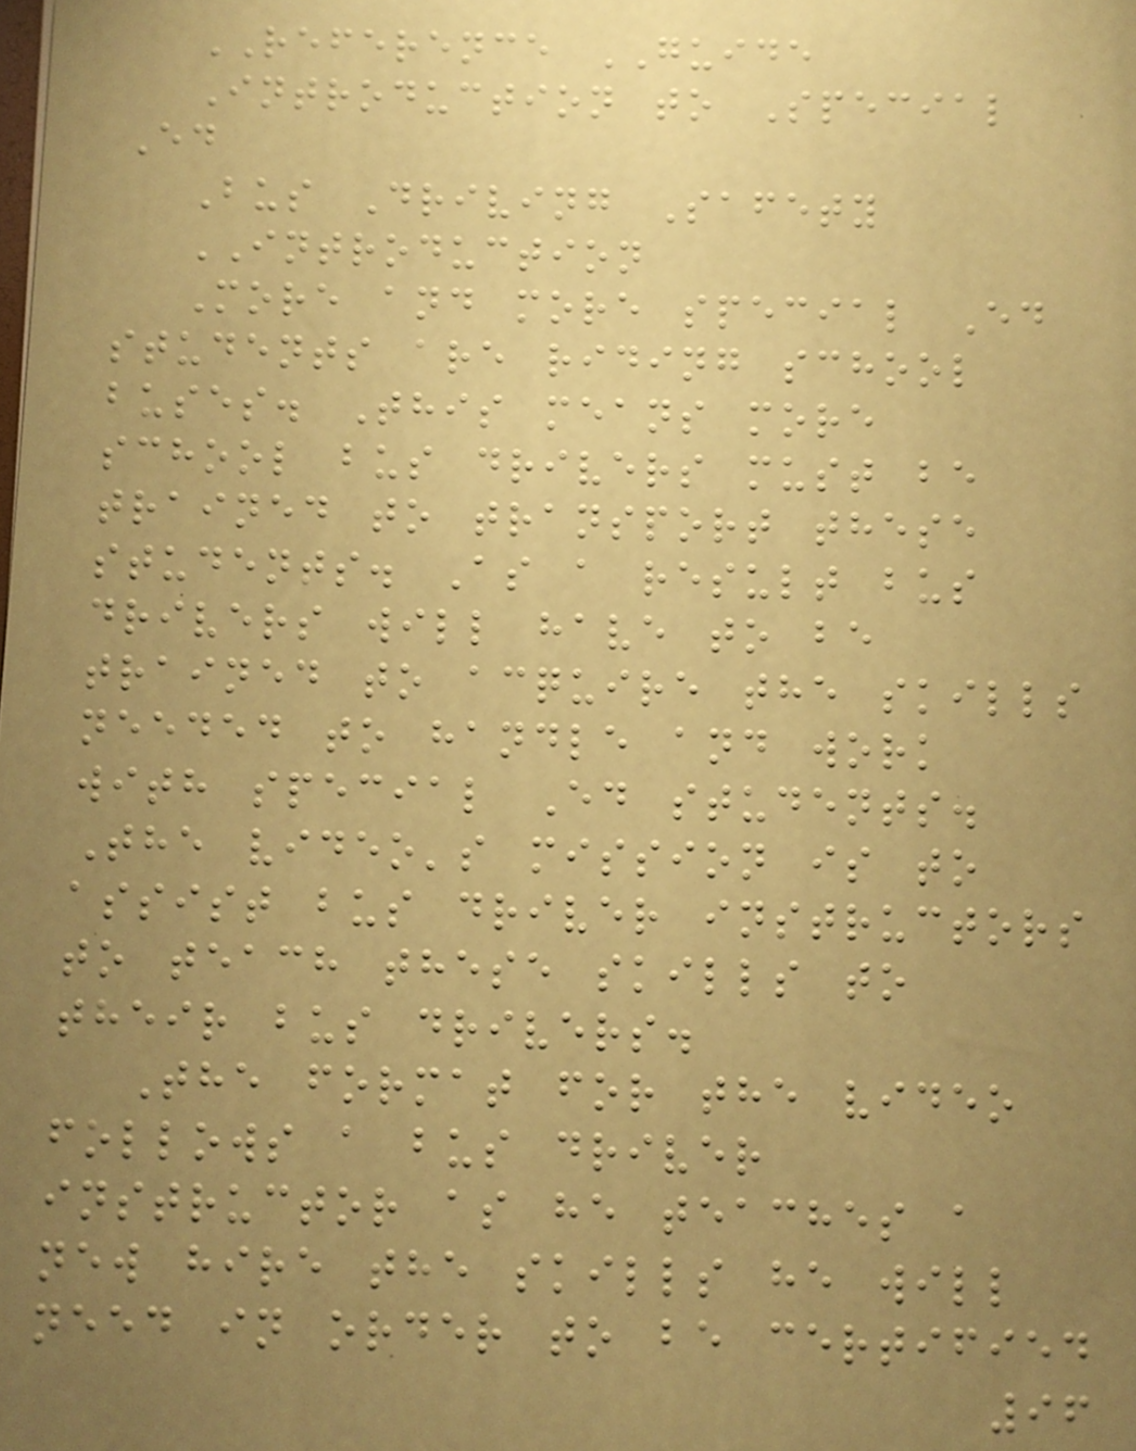REFERENCE GUIDE
Introduction to Special
Ed
Bus Driving Safety
INTRODUCTION
More and more special Ed
students are riding school
buses. This means more
school bus drivers must be
trained to transport these
students. As a result bus
drivers will have to be
trained to acquire the skills
needed to handle and work
with special Ed students.
The video's mission is to
assist bus driver instructors
to teach these skills to
their bus drivers.
The format for the video
follows a bus driver
instructor as he teaches a
new hire the skills he will
need in order to be certified
96
